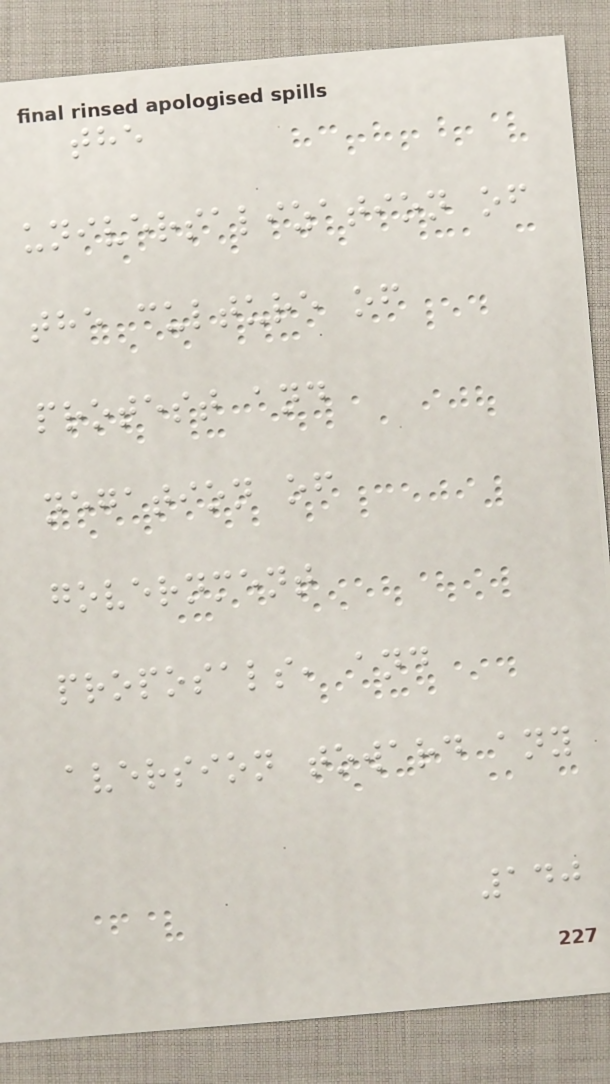the
universalization of
the culture of
protest and
negation of
government
proposals, and
aversion toward any
140
